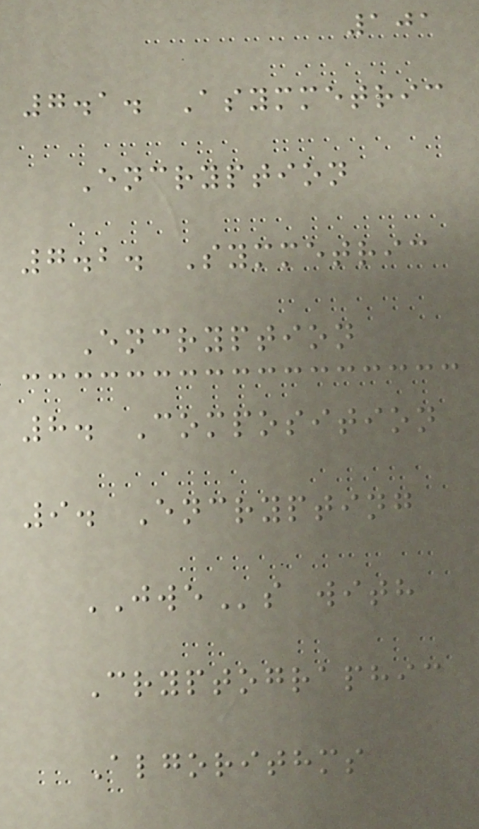101
7.1. Asymmetric
Encryption
7.2. Symmetric
Encryption
8. Composition
9. Encrypting
JWEs with
Cryptographic
Algorithms
